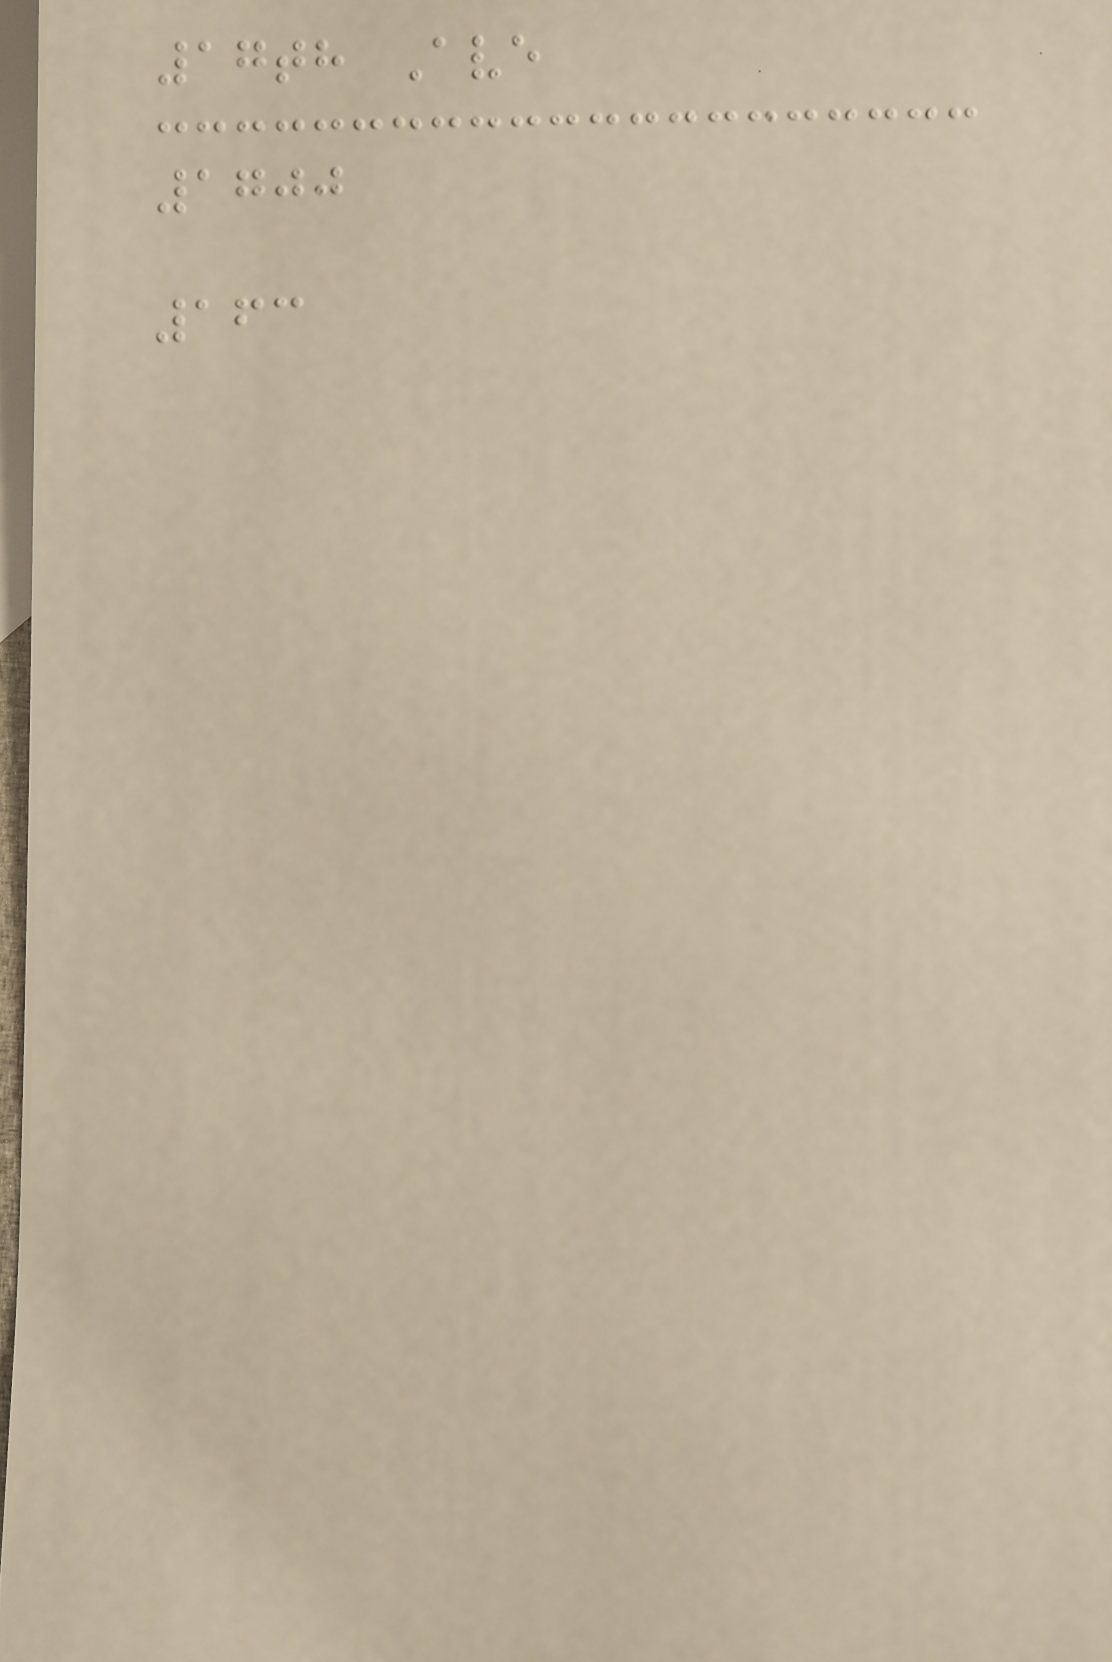17th Ave
1700
163
